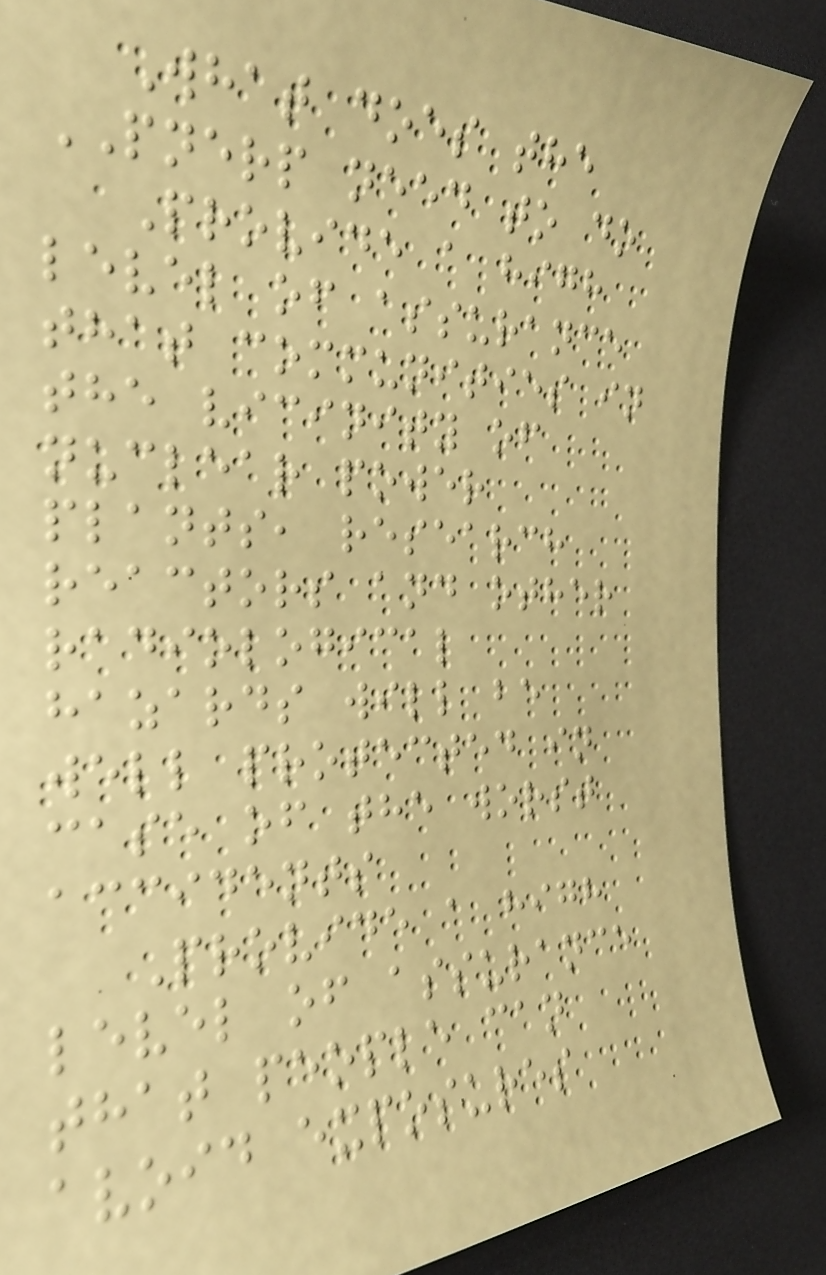What does the
PNERP need to do
Provide a high
level of assurance
that communities in
the vicinity of
nuclear power
plants, research
reactors and other
radiological
hazards will be
well protected in
case of the worst
accidents
Provide a high
level of assurance
that people can
avoid exposures
